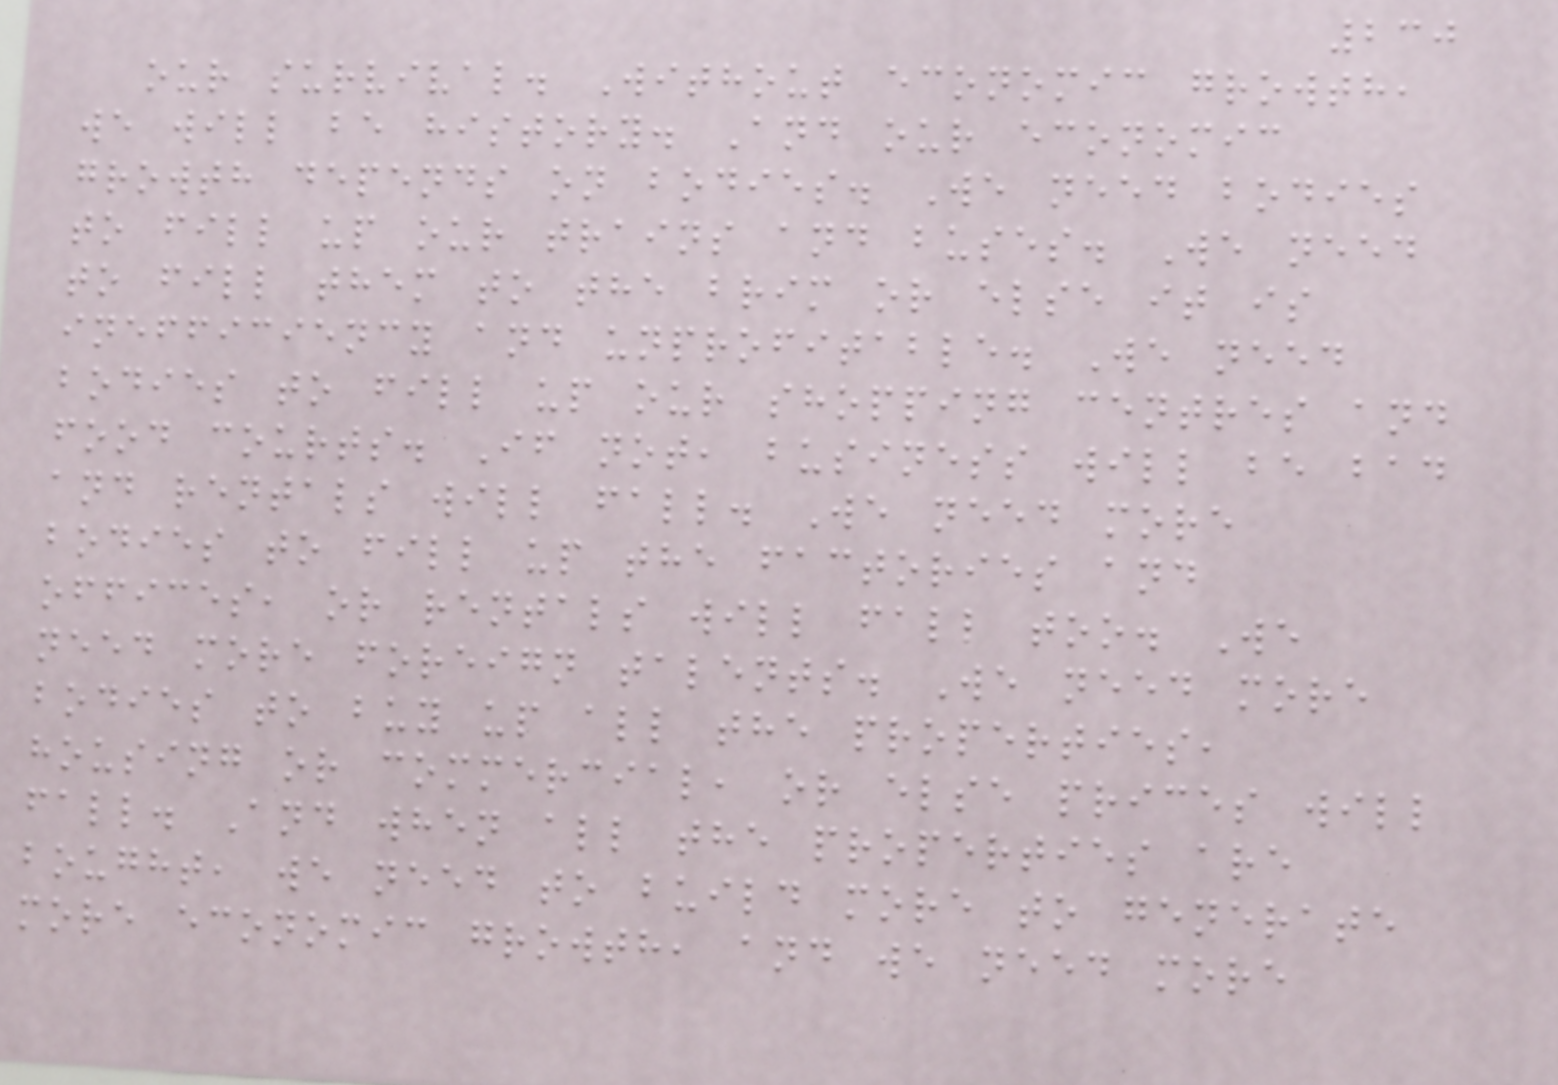230
our survival. Without economic growth,
we will be history. And our economic
growth depends on bodies. We need bodies
to fill up our trains and buses. We need
to fill them to the brim or else it is
inefficiency and unprofitable. We need
bodies to fill up our shopping centres and
food courts. If not, business will be bad
and rentals will fall. We need more
bodies to fill up the factories and
offices, or rentals will fall too. We
need more foreign talents. We need more
bodies to buy up all the properties,
housing or commercial, or else prices will
fall. And when all the properties are
bought, we need to build more to generate
more economic growth, and we need more
